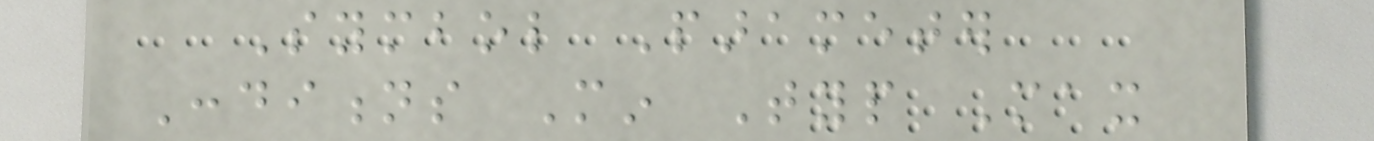Symbol Parameter
Conditions Min Typ Max
